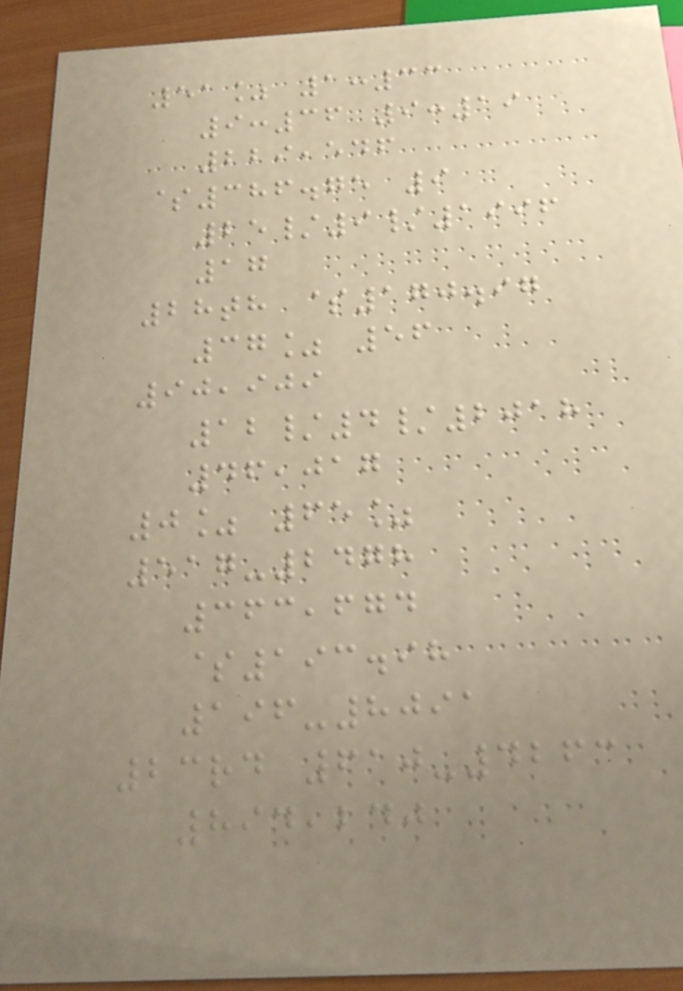51% 1:33
9:36 9:19
229,546
$386.75 9
25/9/1996
17
28th $170.97
37% 56
90,909
12/4/2018
46,017
0% 65%
517-2478
363,674
$193.98
196-8091
23rd 610-4263
894,240
